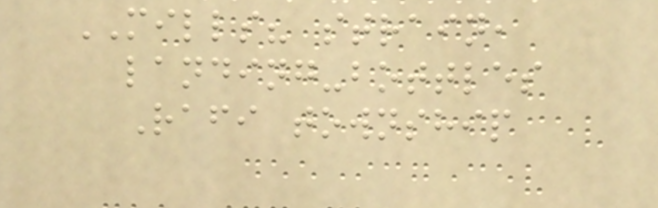MILLS? strain,
landing-bottles
Rafi township
